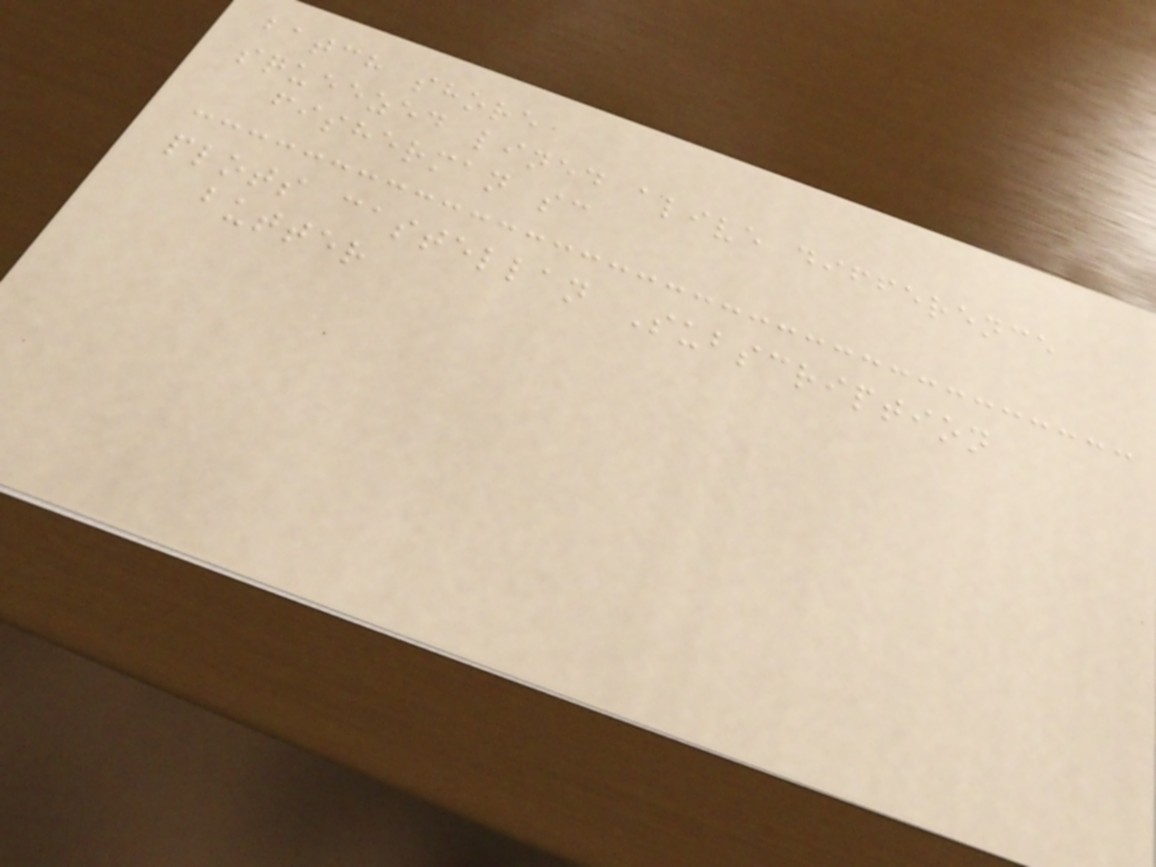batch shore
squeezed lined alive difference
fisherman sc
plots castellan Subscription
butter
